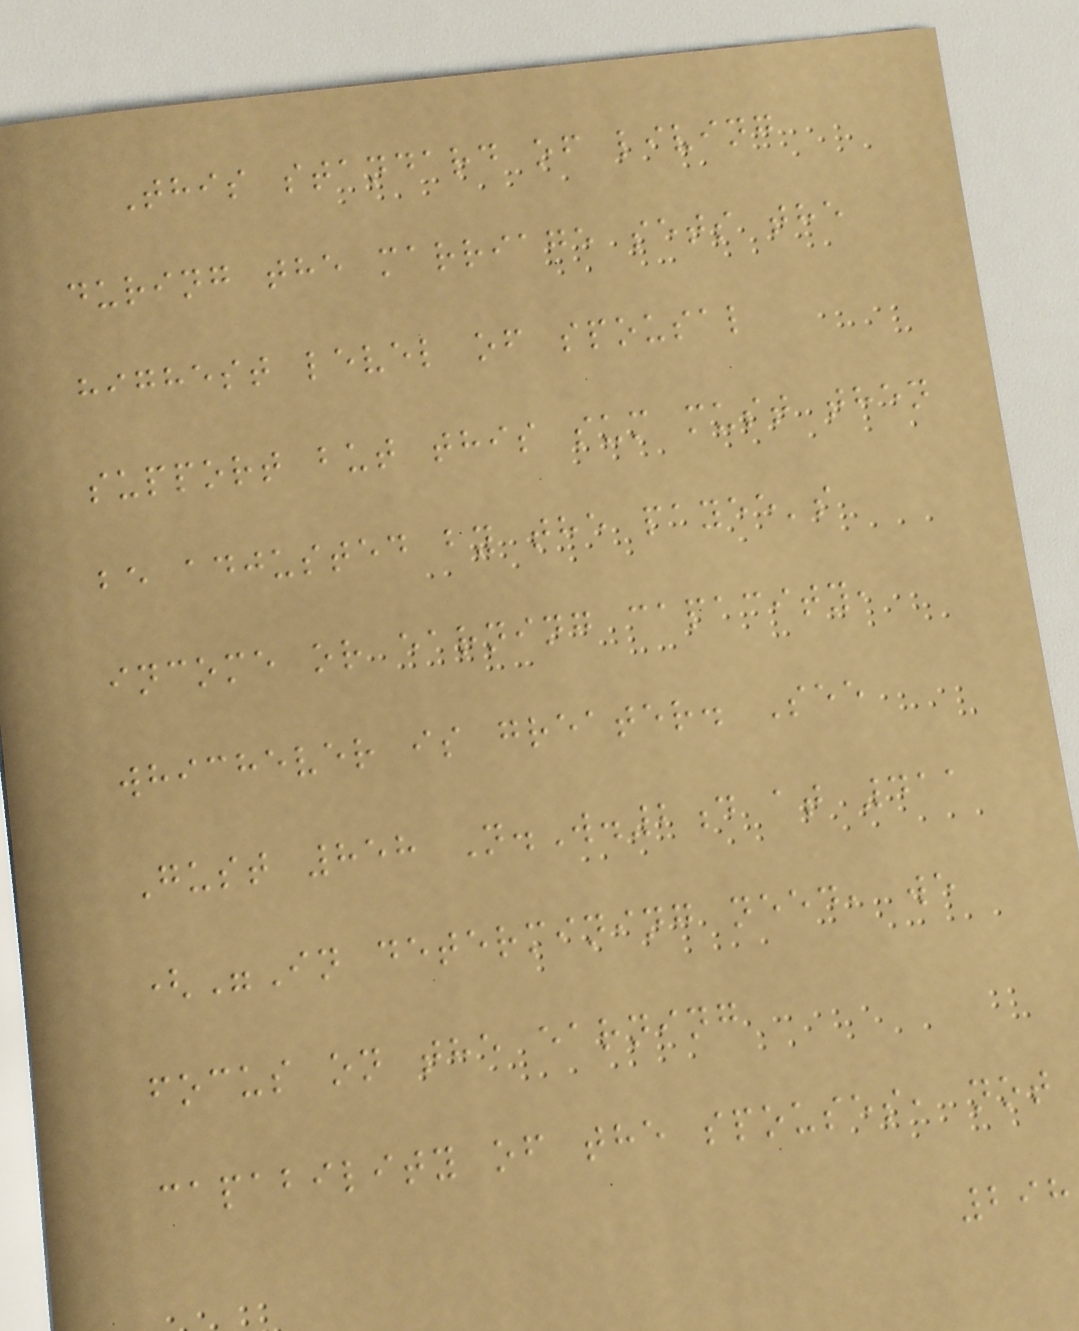This standard of living
during the marriage sets the
highest level of spousal
support but this sum must then
be adjusted by the payee's
income or earning capacity,
whichever is greater. See
Gust 858 N.W.2d at 411
("In determining need, we
focus on the earning
capability of the spouses, not
298
